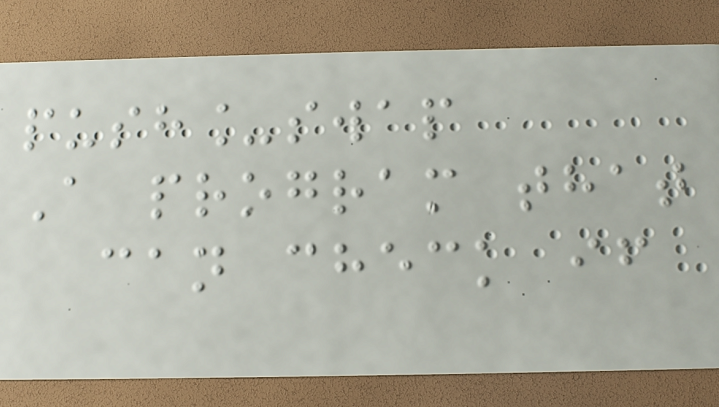push_swap
A program that
can check if
